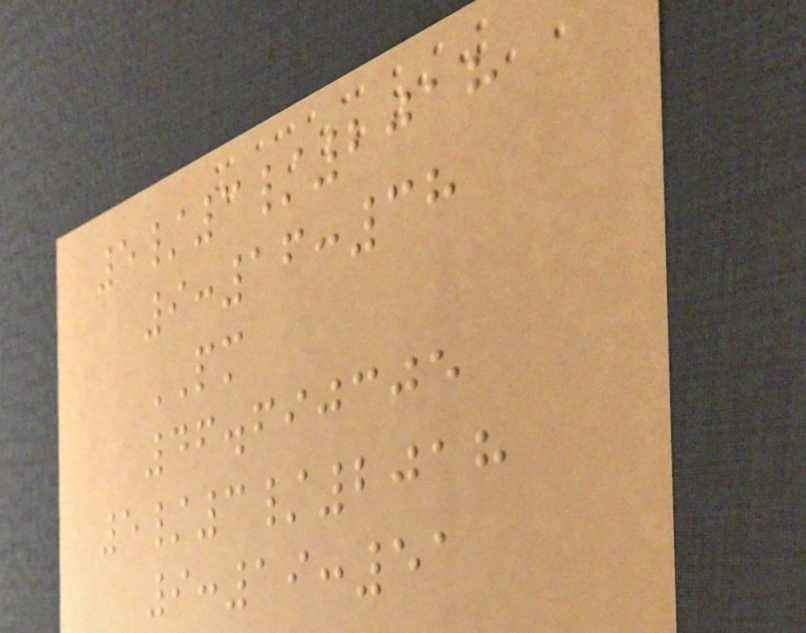5/3/2018
9:16:38
PM
46.690305
5/3/2018
9:19:51
